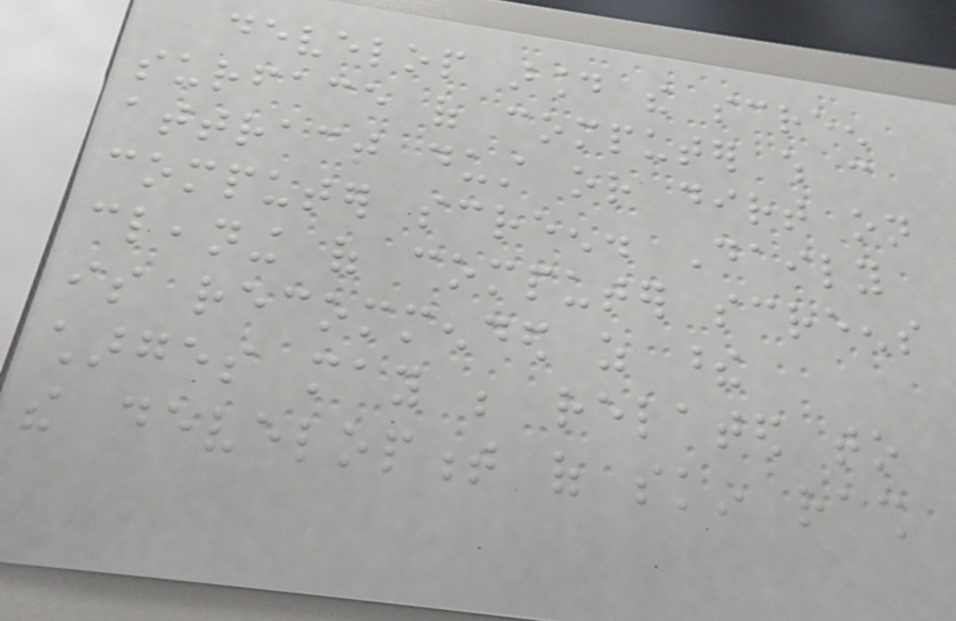develop around the screen
surface of computer which can
attract dust or dirt on
computer screen. Daily
cleaning of computer screens
is recommended as these
charges may be related to
the development of skin rash
